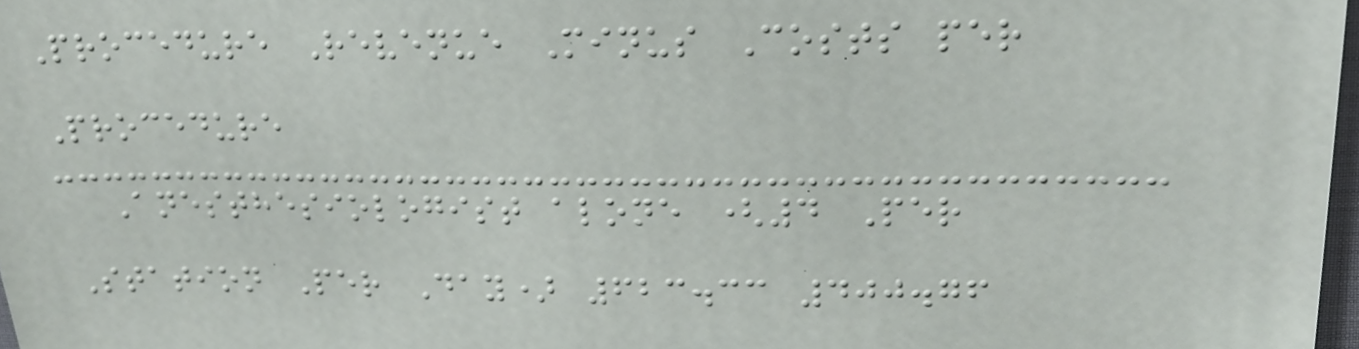Procedure Revenue Minus Costs per
Procedure
Anesthesiologist alone (4 Per
Station Per Day) 623.33 400.76
